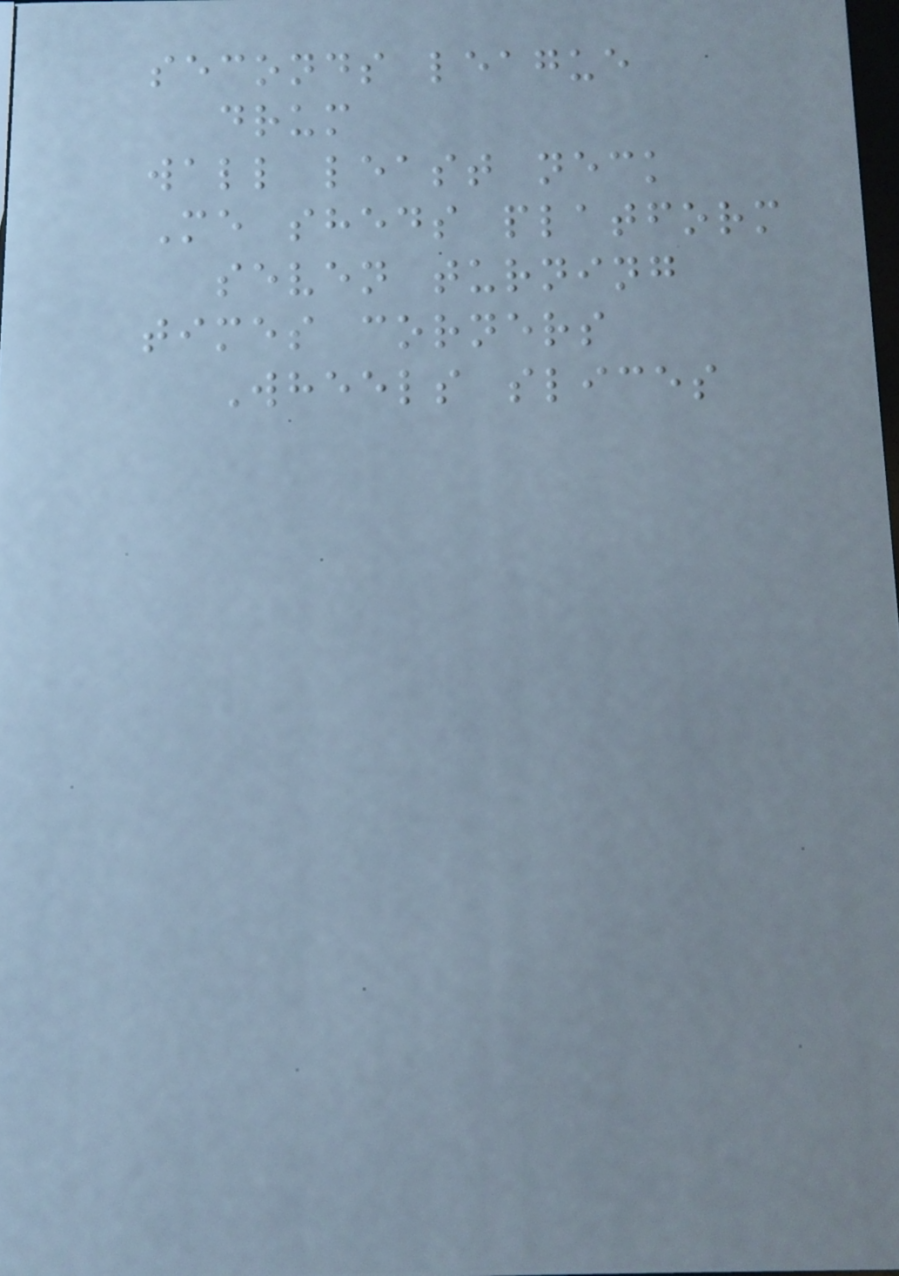seconds league
drum
wall least neck
Me sheds platform
seven turning
times corners
Wheels slices
